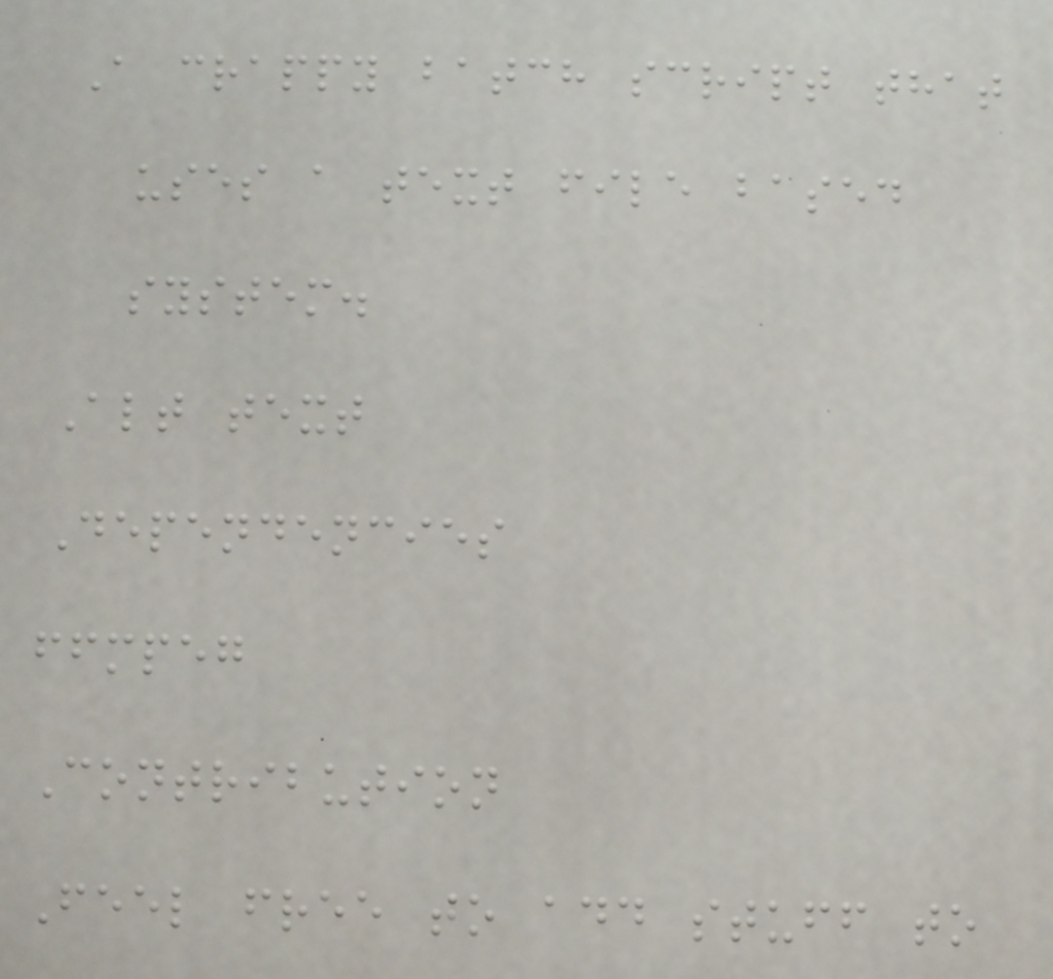A crappy batch script that
uses a text file based
system.
Alt text
Dependencies
ffmpeg
Contribution
Feel free to add stuff to
